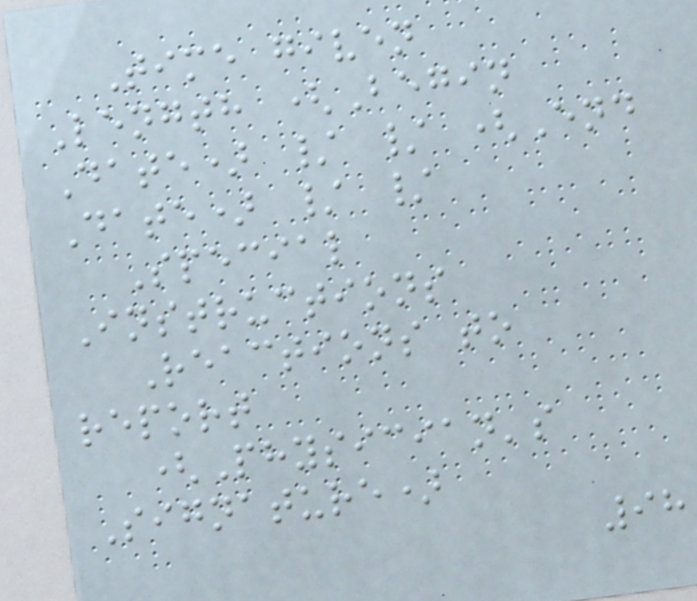Time given
Length (Begin
Date) / / (End
Date) / /
Special
Instructions
Reactions to
report
(Physician's
Signature)
98
